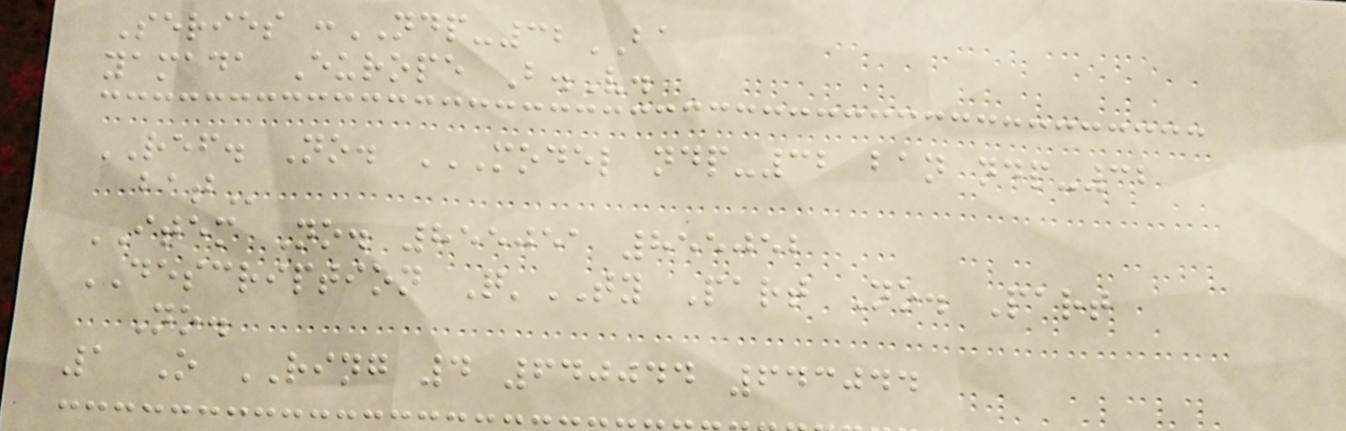Series :NDP-32BA
yamada Europe B.V.
REF. No. MODEL NDP-32 BAN NDP-32
BAT
ITEM No. 855051 855052
DESCRIPTION Q'TY Part No. Part
No.
1 O RING 4 640044 643044
